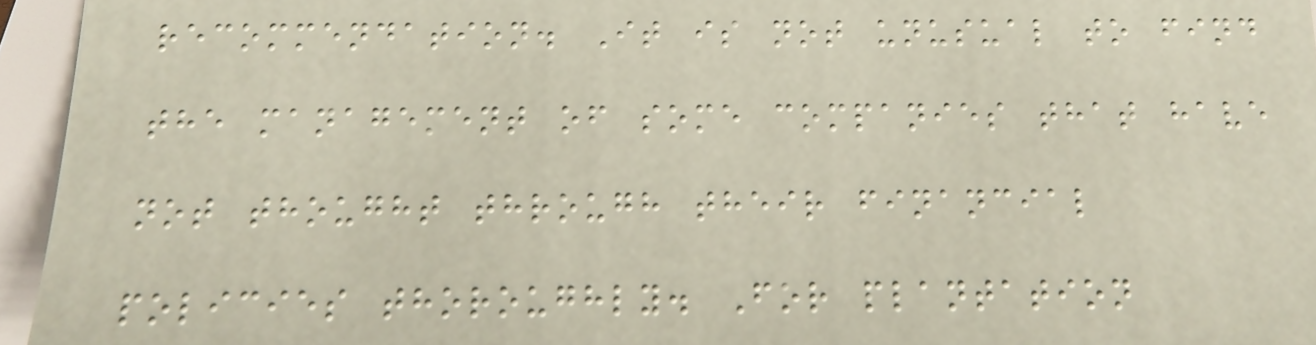recommendation. It is not unusual to find
the management of some companies that have
not thought through their financial
policies thoroughly. For plantation
